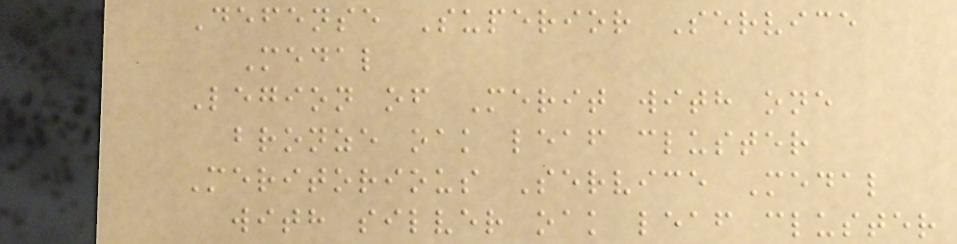Defense Superior Service
Medal
Legion of Merit with one
bronze oak leaf cluster
Meritorious Service Medal
with silver oak leaf cluster
